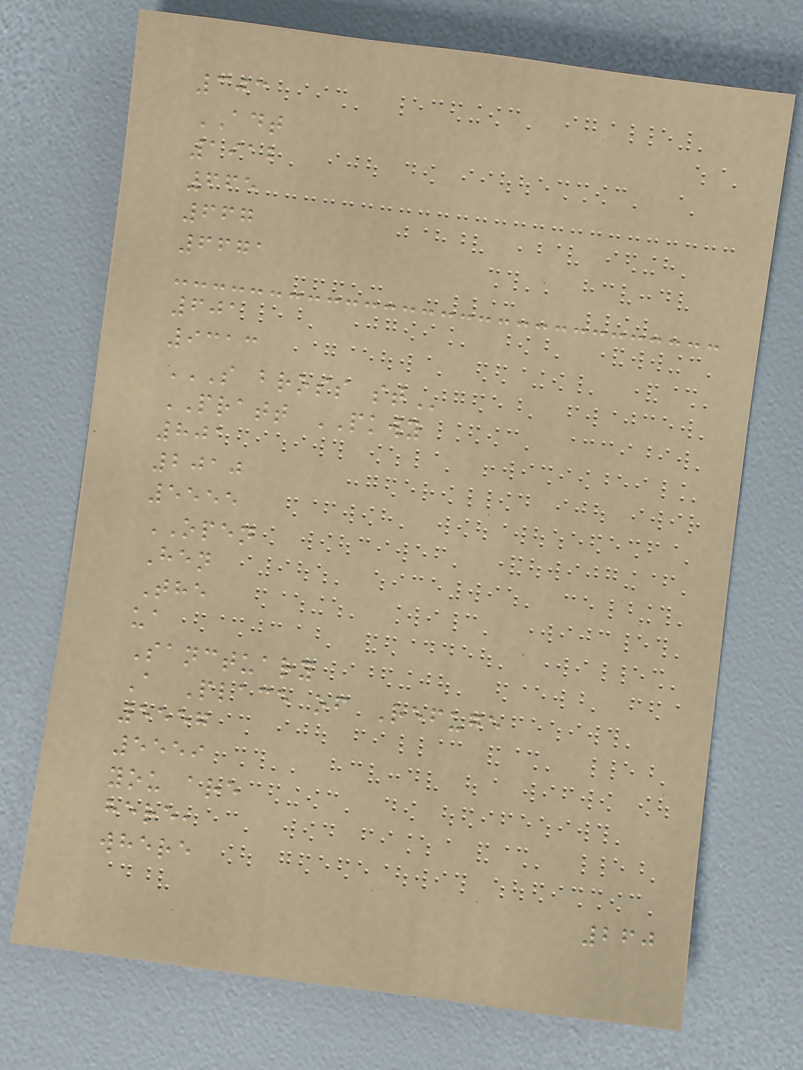303
ADT
1912
665
667
6671
601
9313
S BROSS ST
PRATT PKWY
801
2010
5555
OPEN
Hen
The
ua
Sanctuary
A Place of Refuge
5557
5559
you are
here,
where
260
